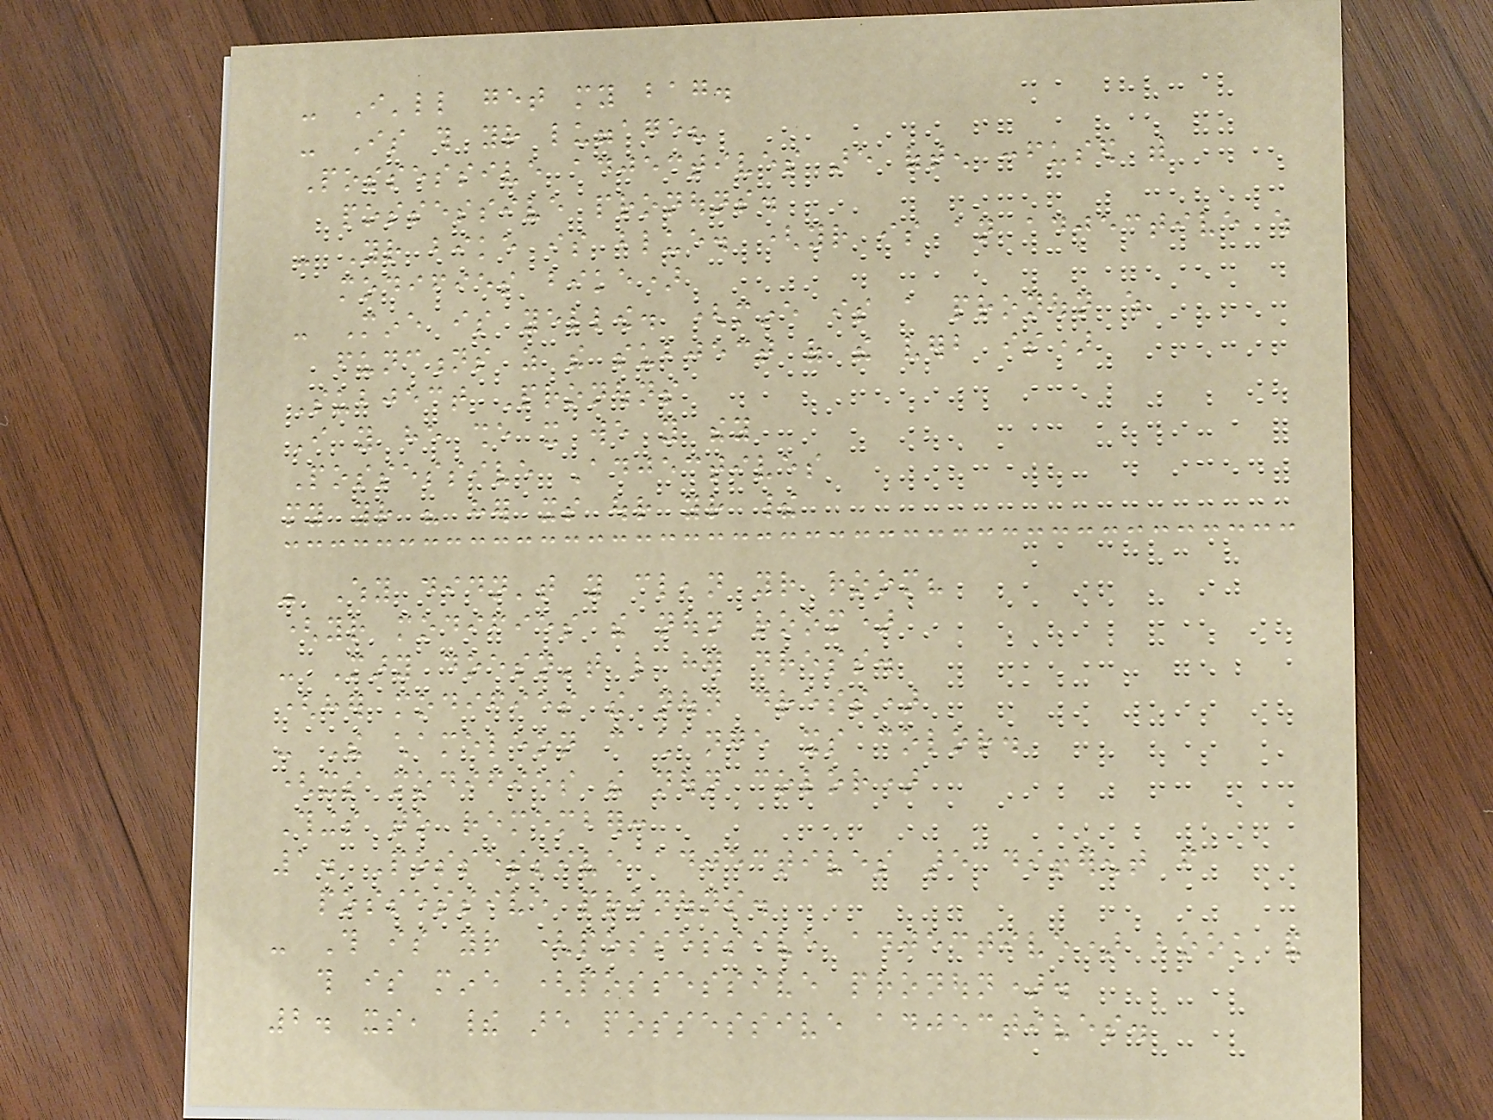- I'll get my bag.
- Is this your luggage?
Possessive adjectives are often confused with
possessive pronouns.
- Your bike is blue. (your is an adjective which
modifies bike)
- Mine is yellow. (mine is a pronoun which
functions as the subject of the verb is)
Subject Pronouns
I you he she it we you they
Possessive Adjectives
my your his her its our your their
- Why didn't you clean your room?
(your modifies the noun room)
- Mary doesn't like her dress.
(her modifies the noun dress)
- The chameleon can change its color.
(its modifies the noun color)
Things to remember:
1. Possessive adjectives are different from
possessive pronouns.
- This is your (possessive adjective) book and
this is mine (possessive pronoun).
2. its, their are possessive adjectives.
